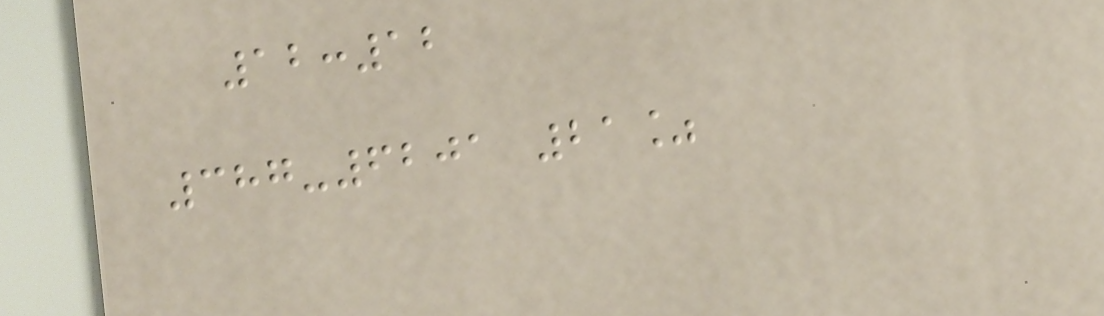12:12
387-6201 21%
